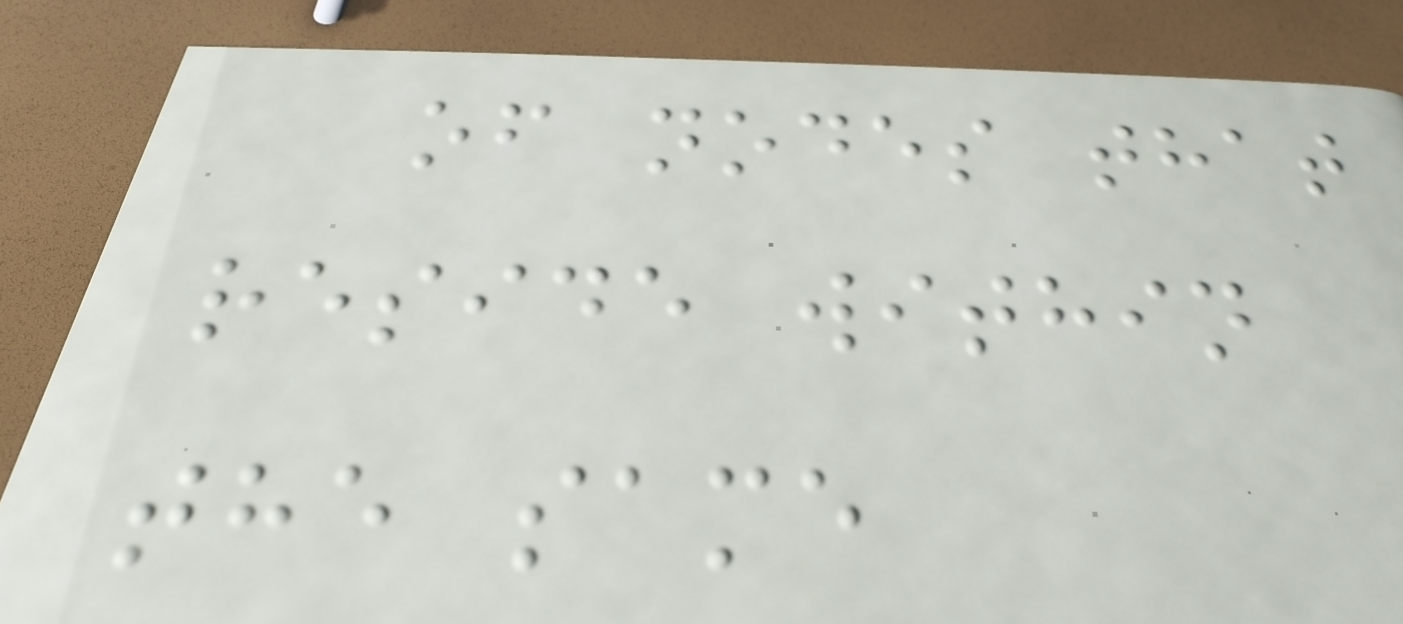of nodes that
reside within
the same
